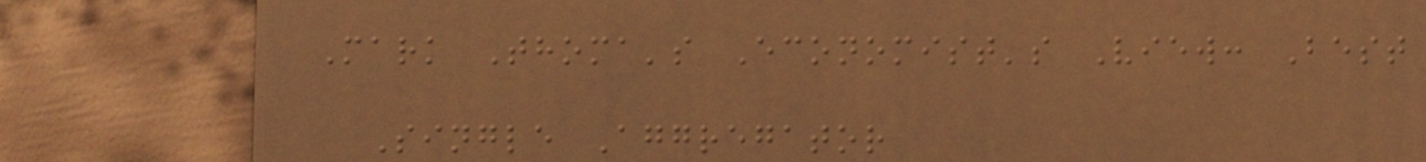Mark Thoma's Economist's View: Best
Single Aggregator
